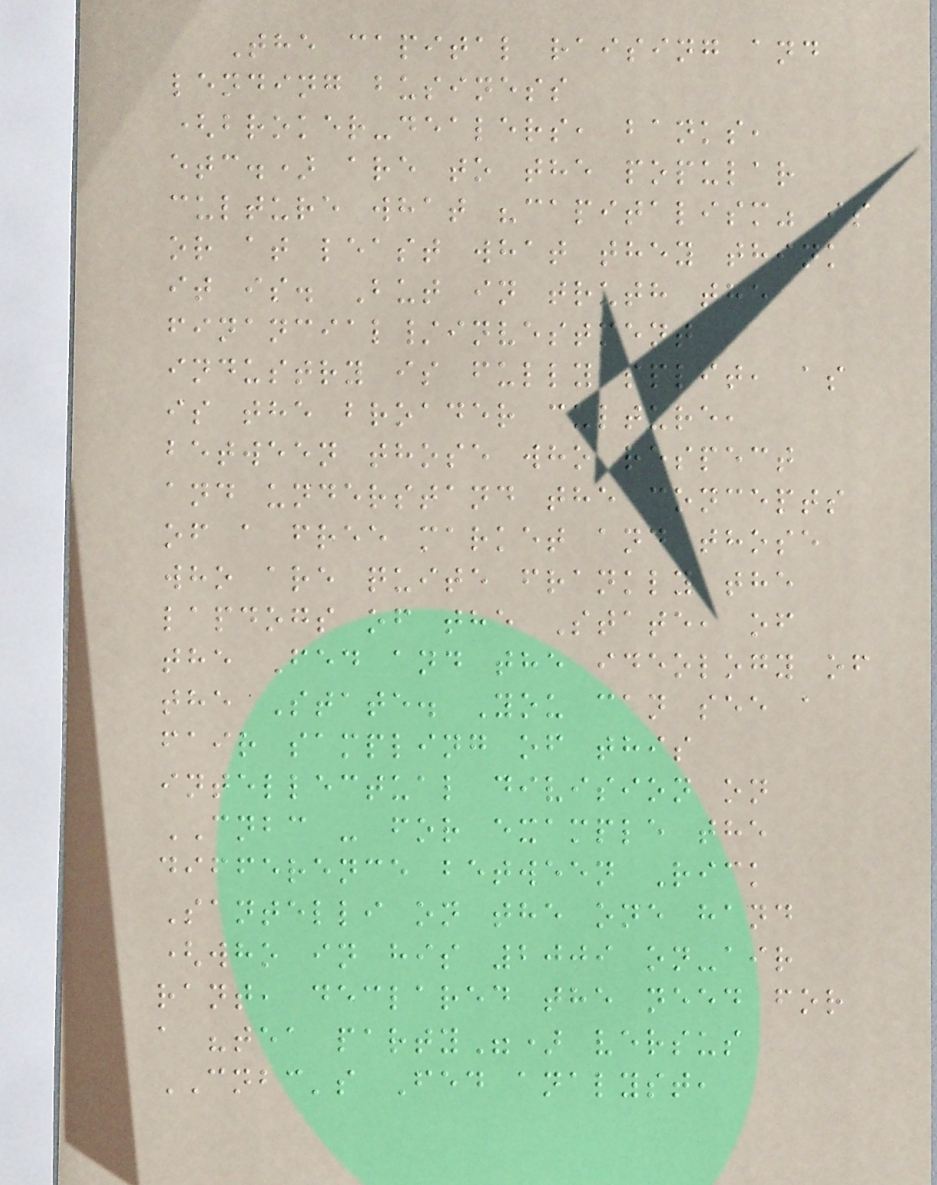The capital raising and
lending business
(broker-dealers, banks,
etc.) are to the popular
culture what "capitalism" is
or at least what they think
it is. But in truth the
financial/investment
industry is fully split, as
is the broader culture,
between those who respect
and understand the concepts
of a free market and those
who are quite frankly the
lapdogs of the State, of
the Fed and the ideology of
the State. You can see a
fair sampling of this
intellectual division on
CNBC - for example the
difference between Rick
Santelli on the one hand
(who in his 2009 on-air
rant, declared the need for
a "tea party") versus
CNBC's Fed analyst,
